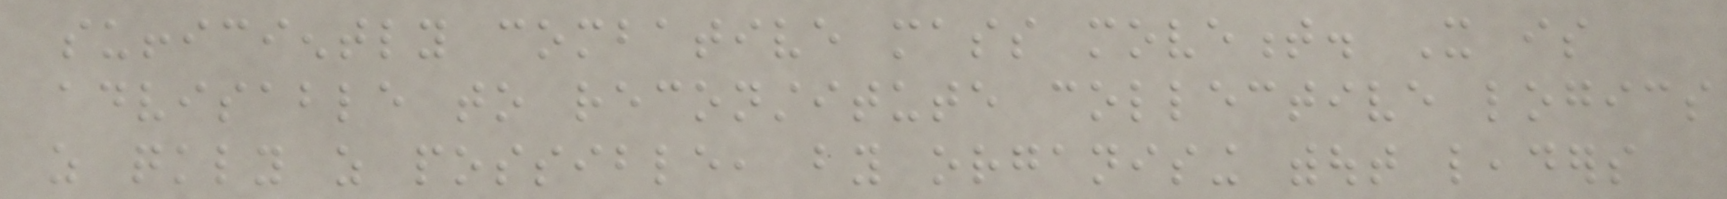sufficiently combative mass movement. It is
advisable to reconstitute collective logics
as quickly as possible, by organising without leaders
